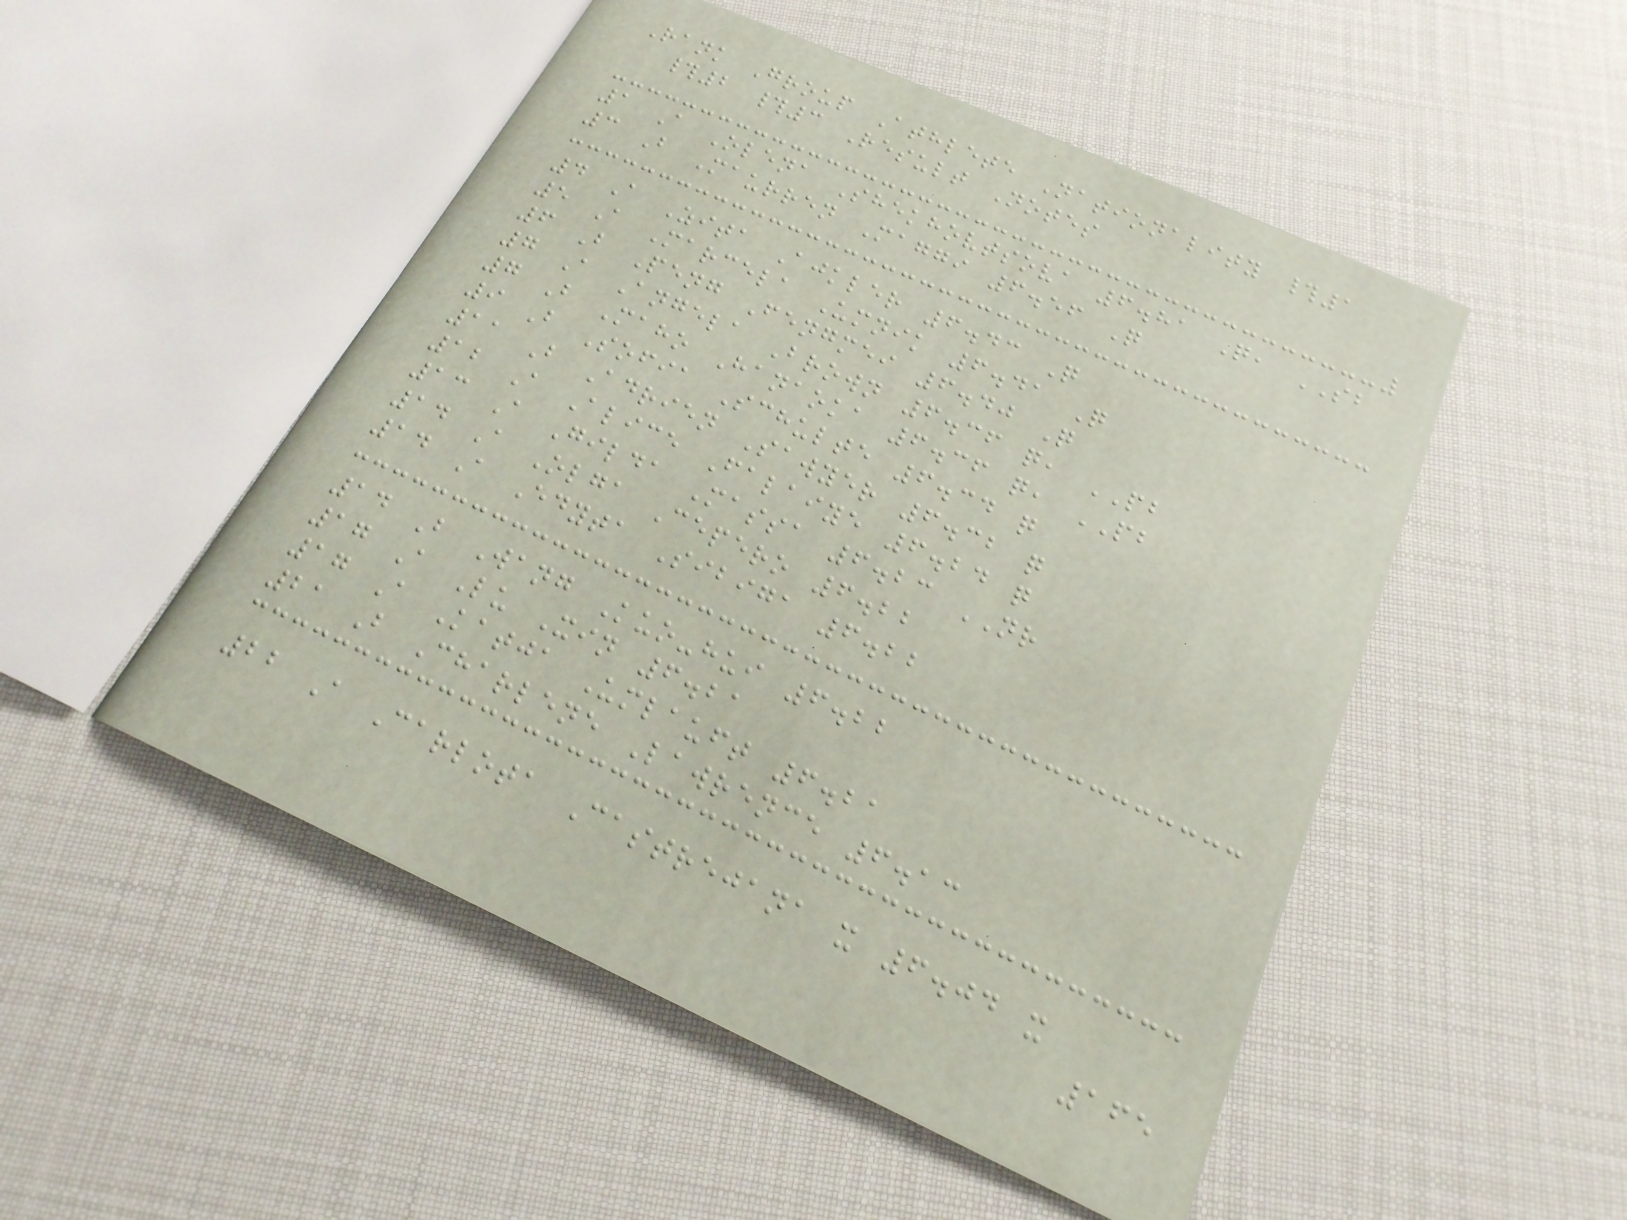Rank Group Athlete Nationality #1
#2 #3 Result Notes
1 A Olena Shekhovtsova 6.81 Q, SB
3 B Maurren Maggi 6.56 Q
4 A Zita Ajkler 6.43 Q
5 A Marcela Umnik 6.41 Q
6 B Peng Fengmei 6.40 Q
7 A Angela Brown 6.36 q, PB
7 B Maho Hanaoka 6.36 q, PB
9 B Sofia Schulte 6.34 q
11 B Adrien Sawyer 6.32 q
12 A Alice Falaiye 6.24 q
13 A Gilda Massa 6.23 NR
14 A Olga Cepero 6.22
14 A Edyta Sibiga 6.22
14 B Wang Kuo-hui 6.22
17 A Lu Xin 6.21
17 A Katja Umlauft 6.21
21 B Charlene Lawrence 6.13
22 A Carlota Castrejana x 6.04 x
165
